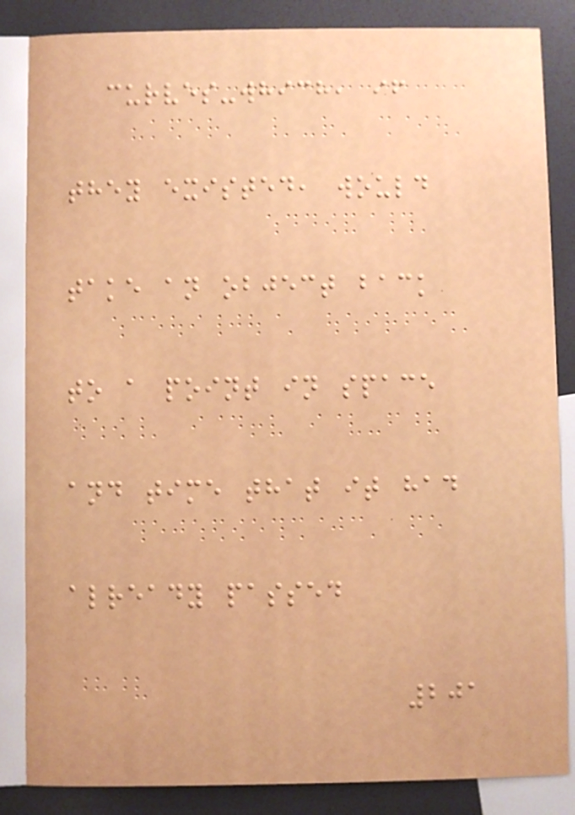curves-which, if
they existed, would
take an object back
to a point in space
and time that it had
already passed
201
